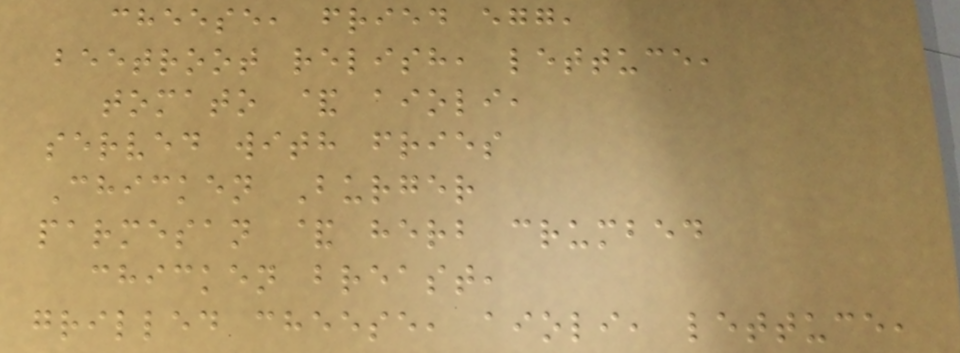cheese, fried egg,
beetroot relish, lettuce,
tomato & aioli,
served with fries
Chicken Burger
parmesan & herb crumbed
chicken breast,
grilled cheese, aioli, lettuce,
